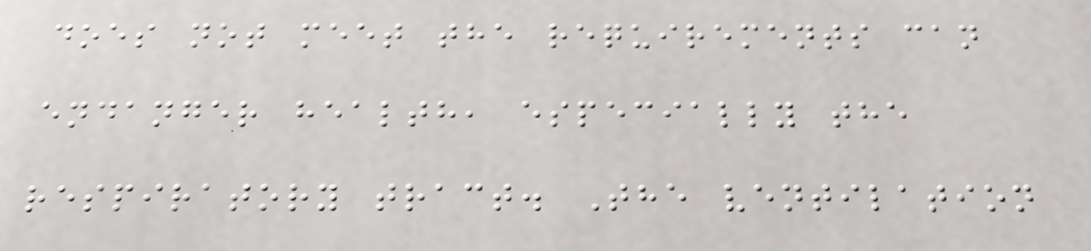does not meet the requirements can
endanger health, especially the
respiratory tract. The ventilation
